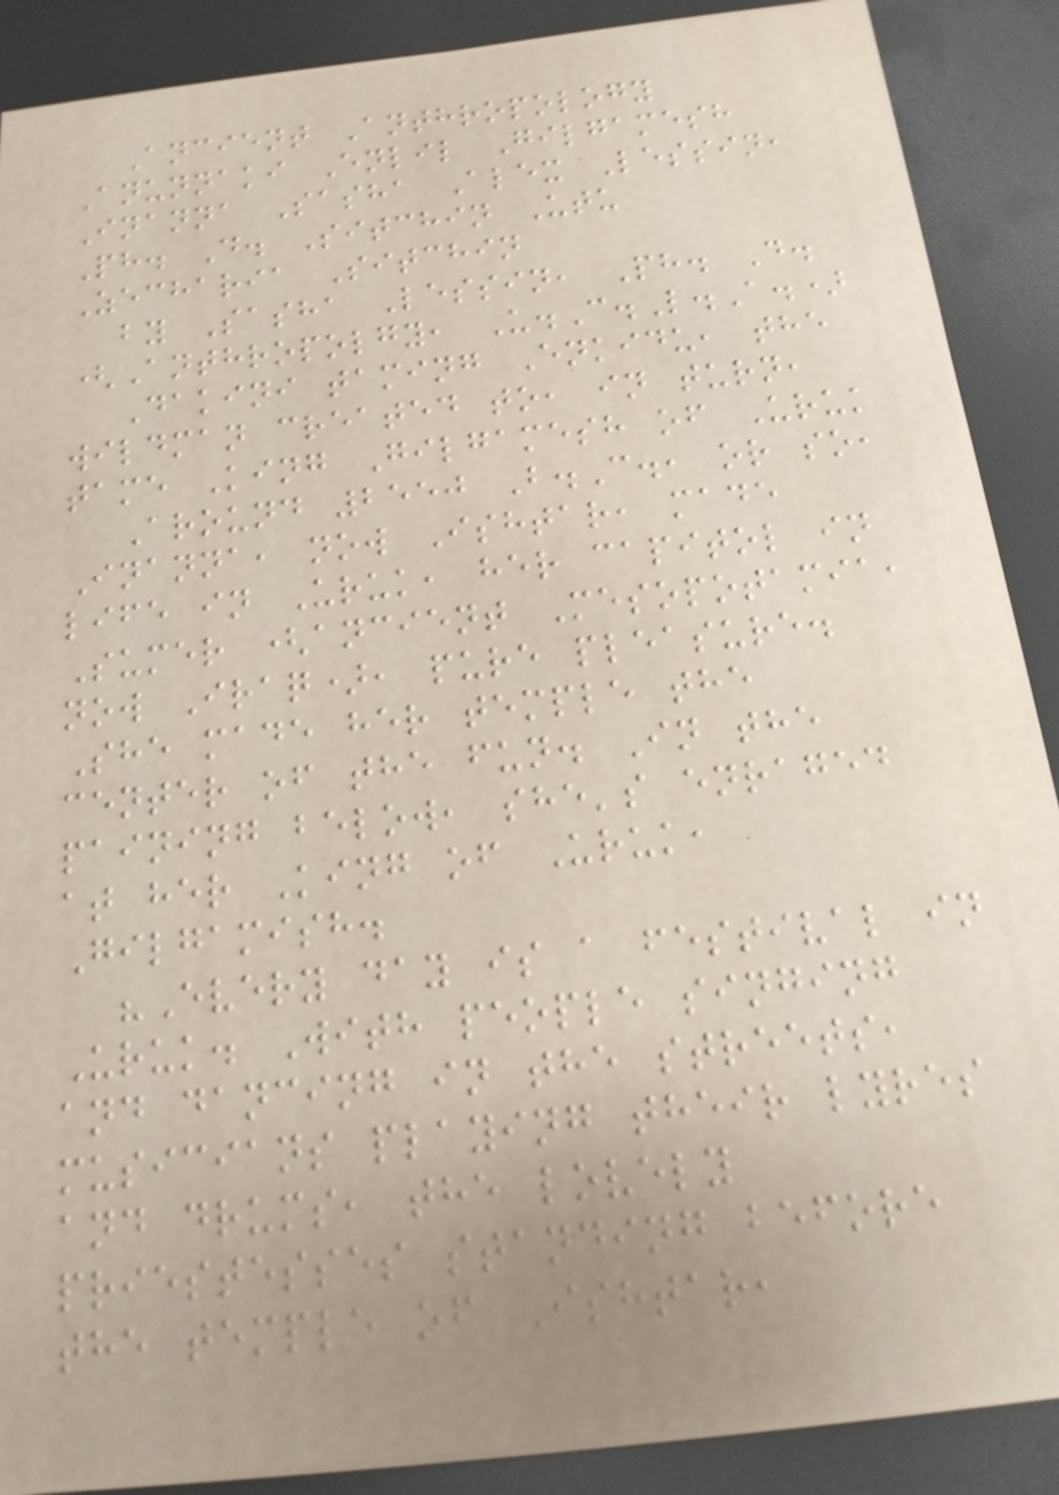Ancient Anthropology
Anunnaki Enlil Gilgamesh
Inanna Sasha Alex Lessin,
Ph. D. Sitchin Utu
Zecharia Sitchin
by Sasha Lessin, Ph. D.
(Anthropolgy, U.C.L.A.)
Dakini taming Enkidu, the
wildman created to, in turn,
tame King Gilgamesh of Uruk
Around 2550 B.C., or so,
Inanna, now Ishtar, made
life in Uruk, her capitol in
Sumer (ancient Mesopotamia,
now Iraq), pure pleasure.
She made her temple the
center of the fun. In the
paining below, she's enraged
at her King of Uruk,
Gilgamish.
"Every day is a festival in
Uruk. With people singing
and dancing in the streets,
musicians playing their lyres
and drums, the lovely
priestesses standing before
the temple of Ishtar,
